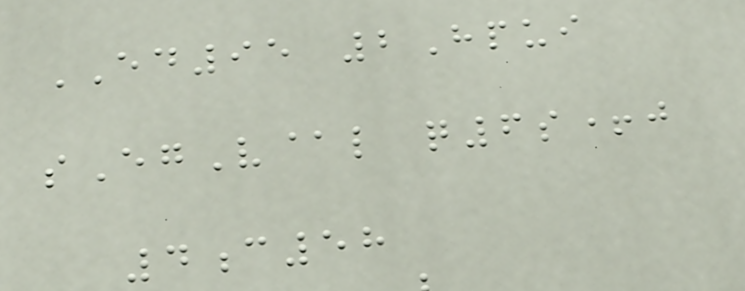ED95 2Hpui
sEgV@l q6s+j
4c58
